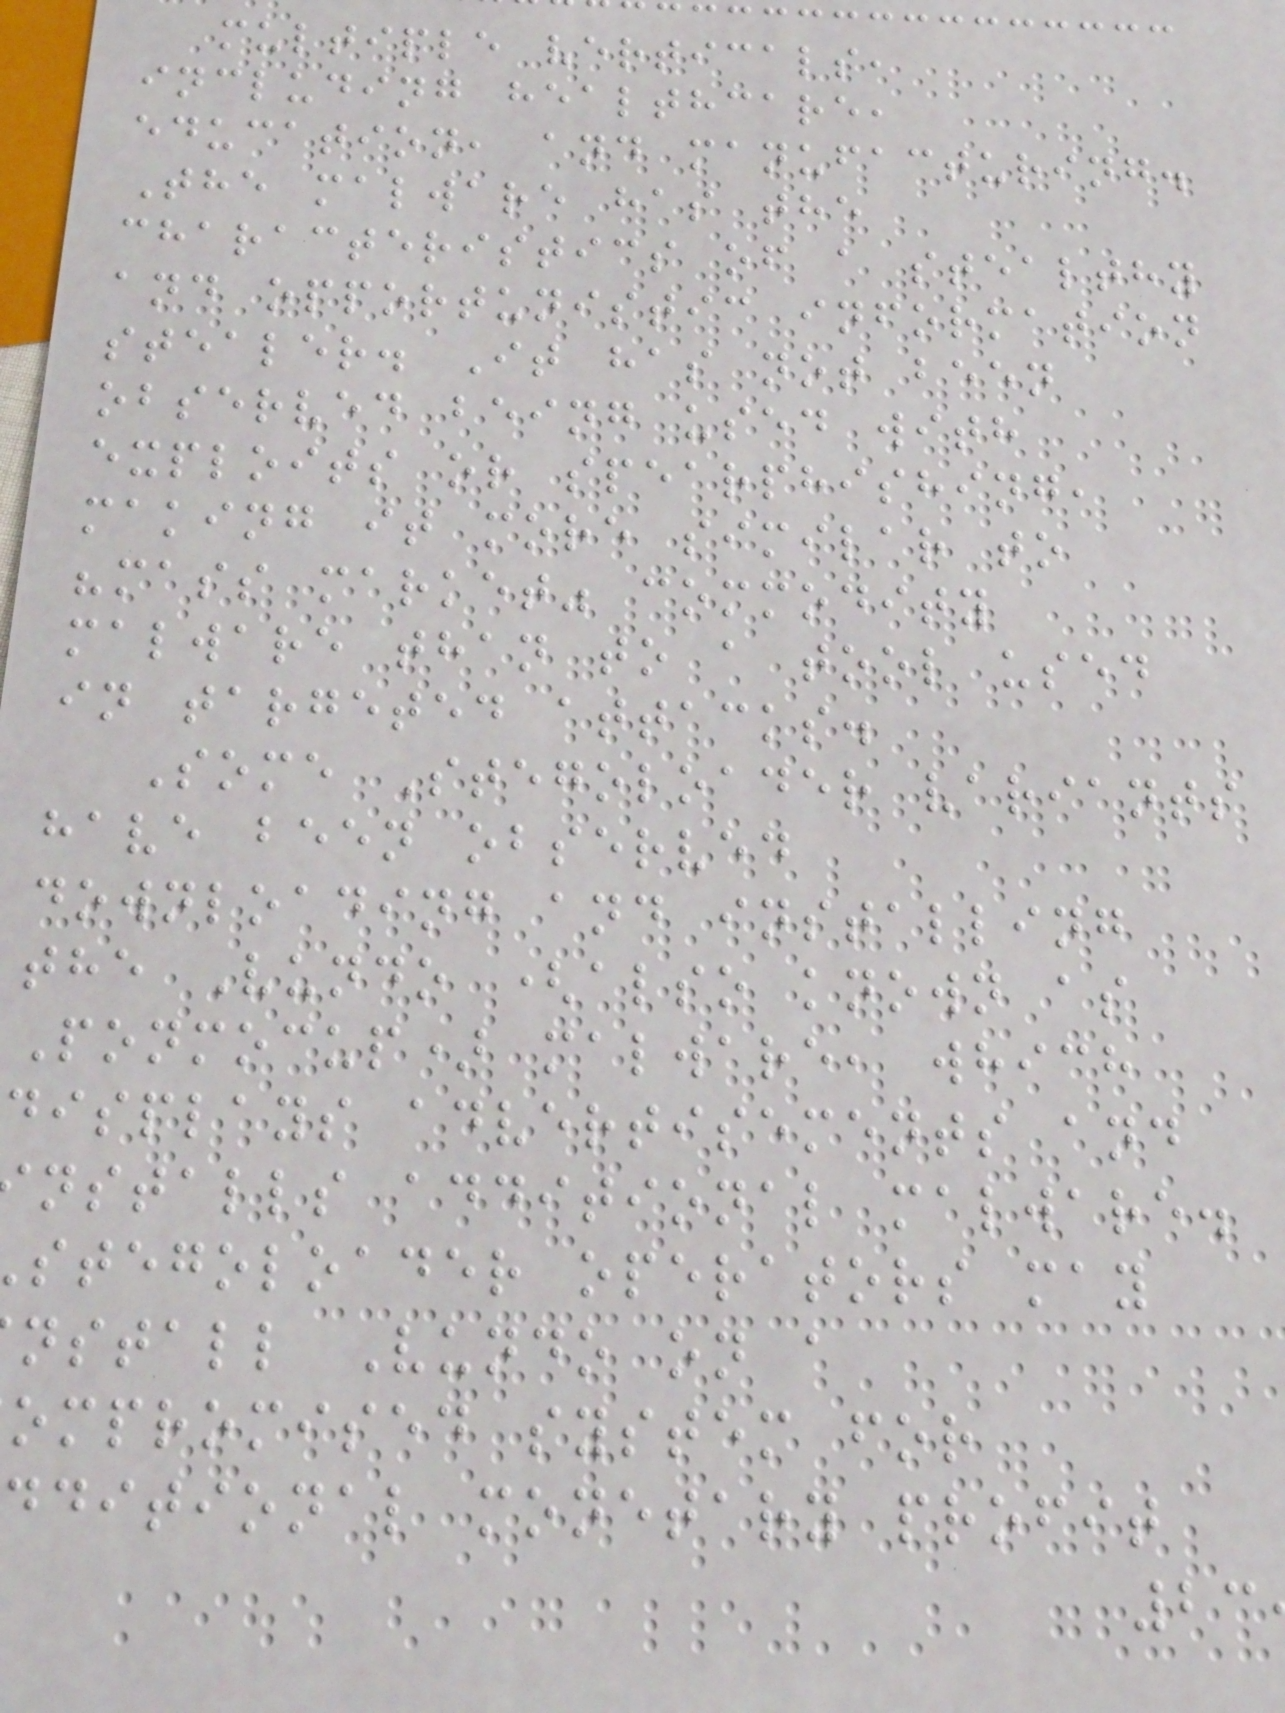multiple verticals,
including healthcare,
education, and manufacturing.
The malware has the
characteristics of a stealthy
and opportunistic information
stealer. It has not been
observed being used with
exploits or spearphishing,
making it more similar to
"mass market" commodity
malware than to a tool used
in targeted attacks.
Some Stegoloader variants
have been observed
downloading and installing
the Vundo (also known as
Ponmocup) malware, which
displays advertisements and
nstalls additional malware.
stegoloader operators may
nstall Vundo on a
ompromised system for
dditional monetary profit
